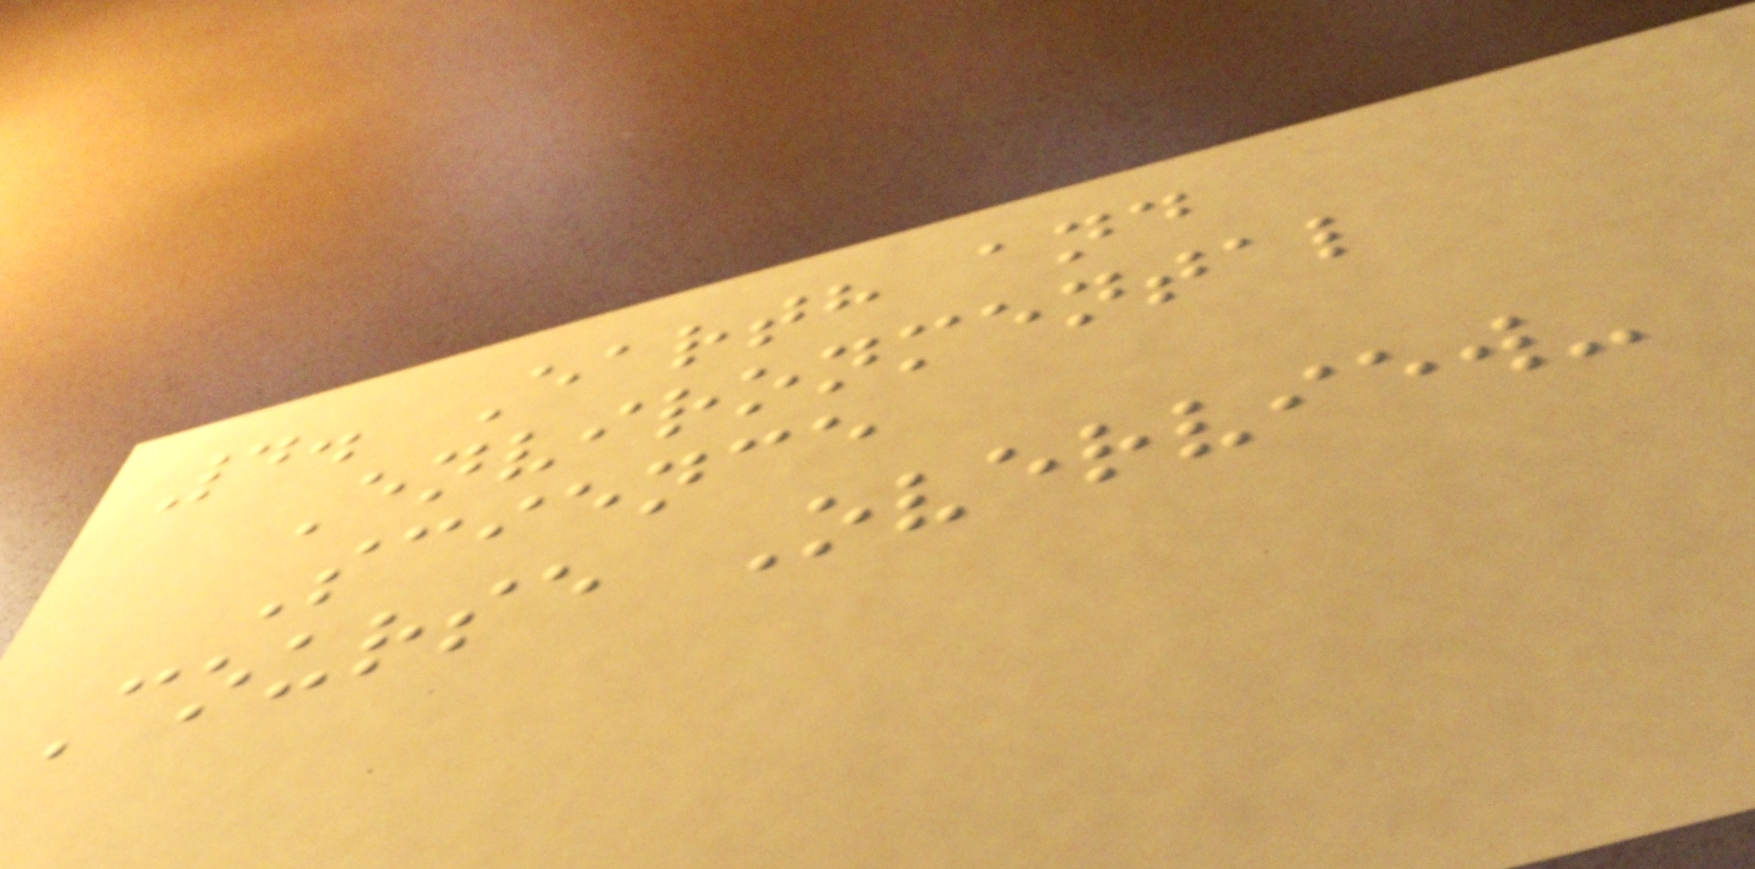4. Earth and
Environmental
Science
Course Overview-
